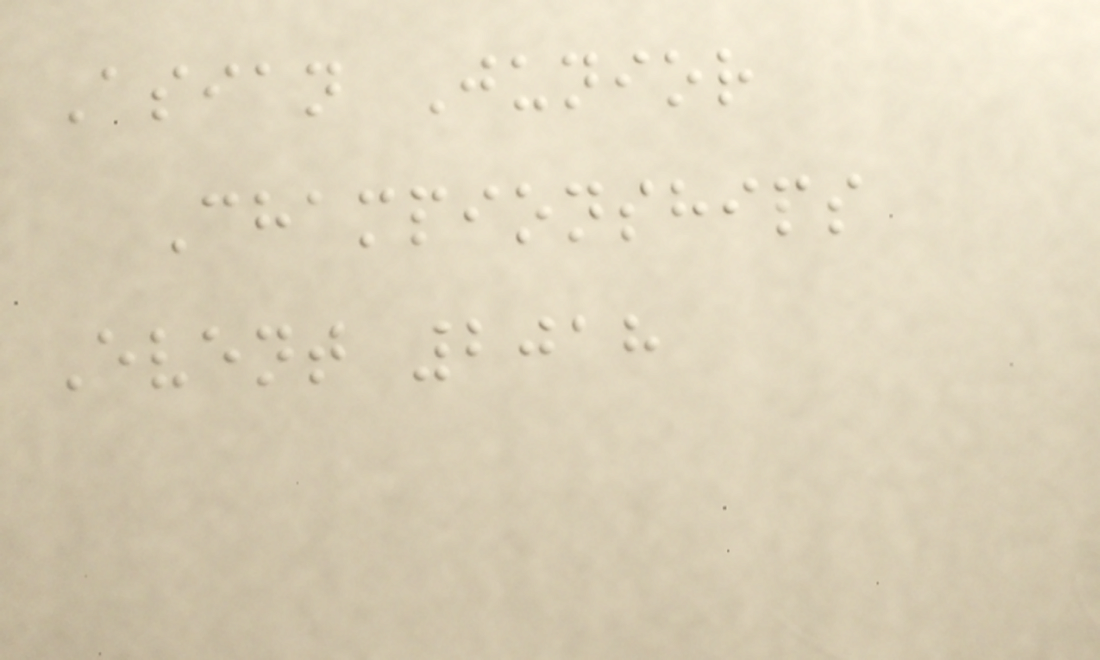Asian Junior
Championships
Event 2018
